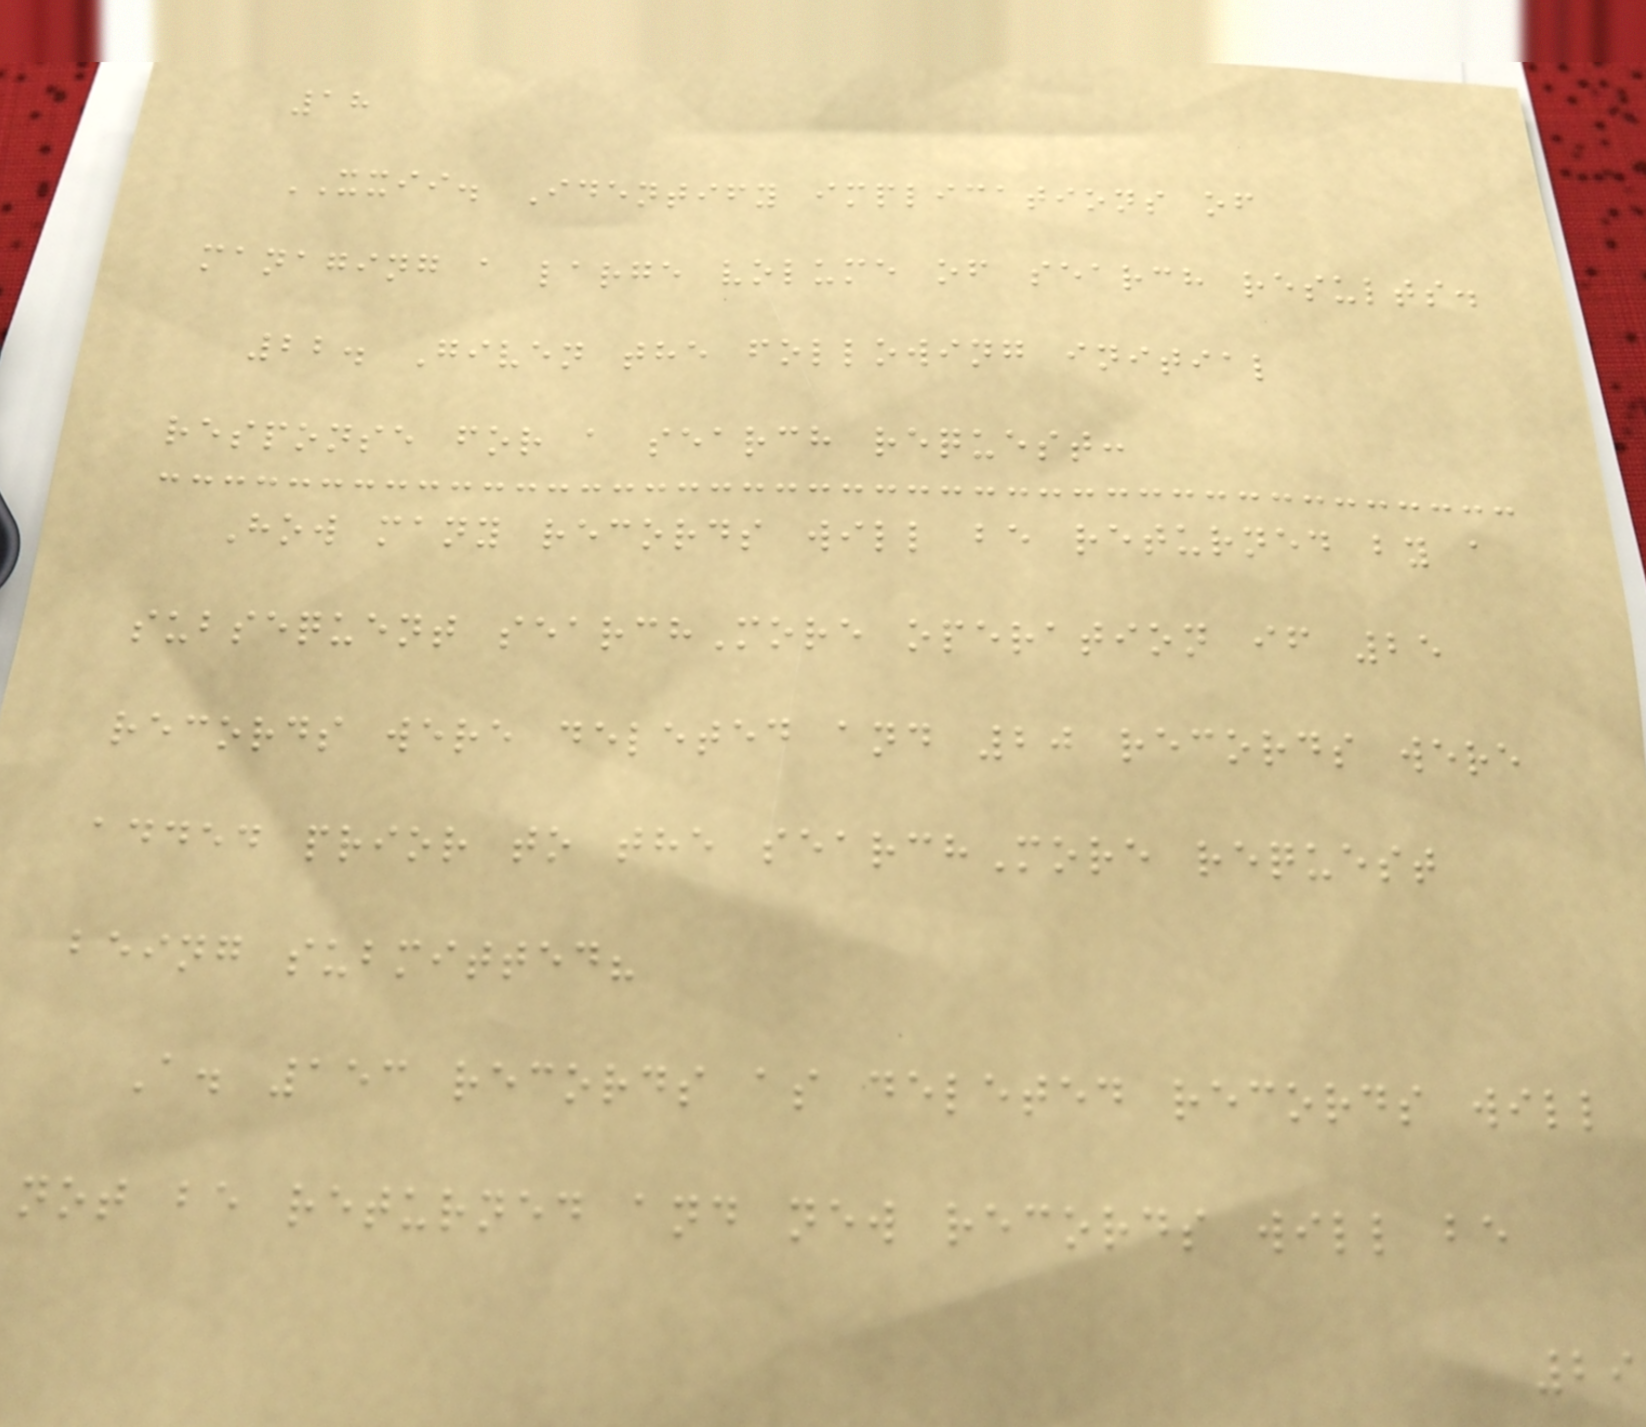18
XXII. Identify implications of
managing a large volume of search results.
22. Given the following initial
response for a search request:
How many records will be returned by a
subsequent searchMore operation if 25
records were deleted and 20 records were
added prior to the searchMore request
being submitted?
A. 153 records as deleted records will
not be returned and new records will be
29
